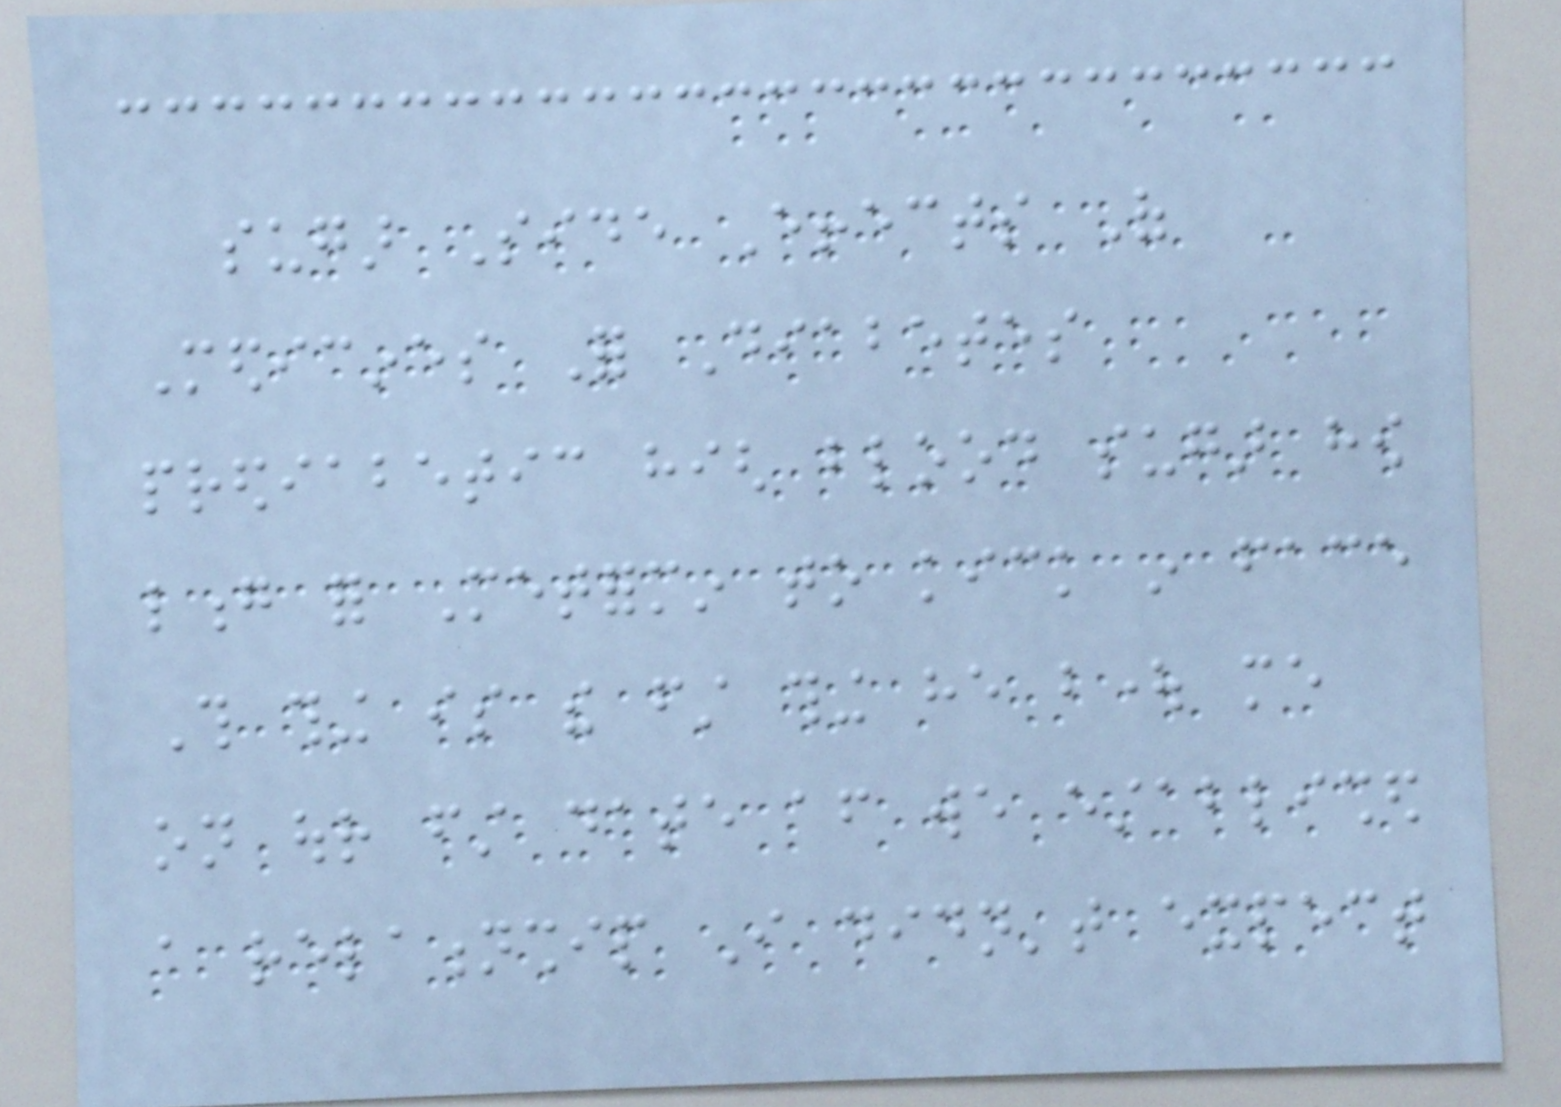sugar Side Effects Of
Medicines For Diabetes
prediabetic high blood sugar how
long for Metformin to kick in face
This thing is the first thing he bought me
on our first date after we established
a relationship I didn't expect
